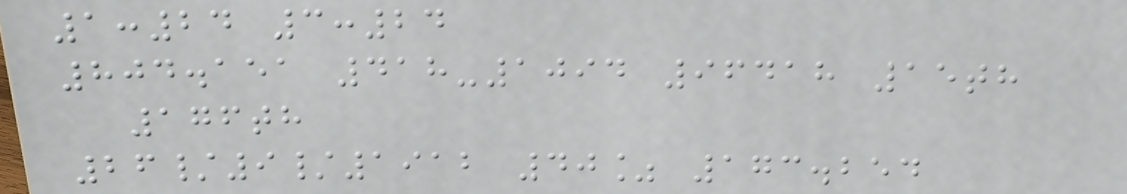1:24 3:24
804.151 418-1094 96418 15th
176th
26/9/1912 40% 173.254
